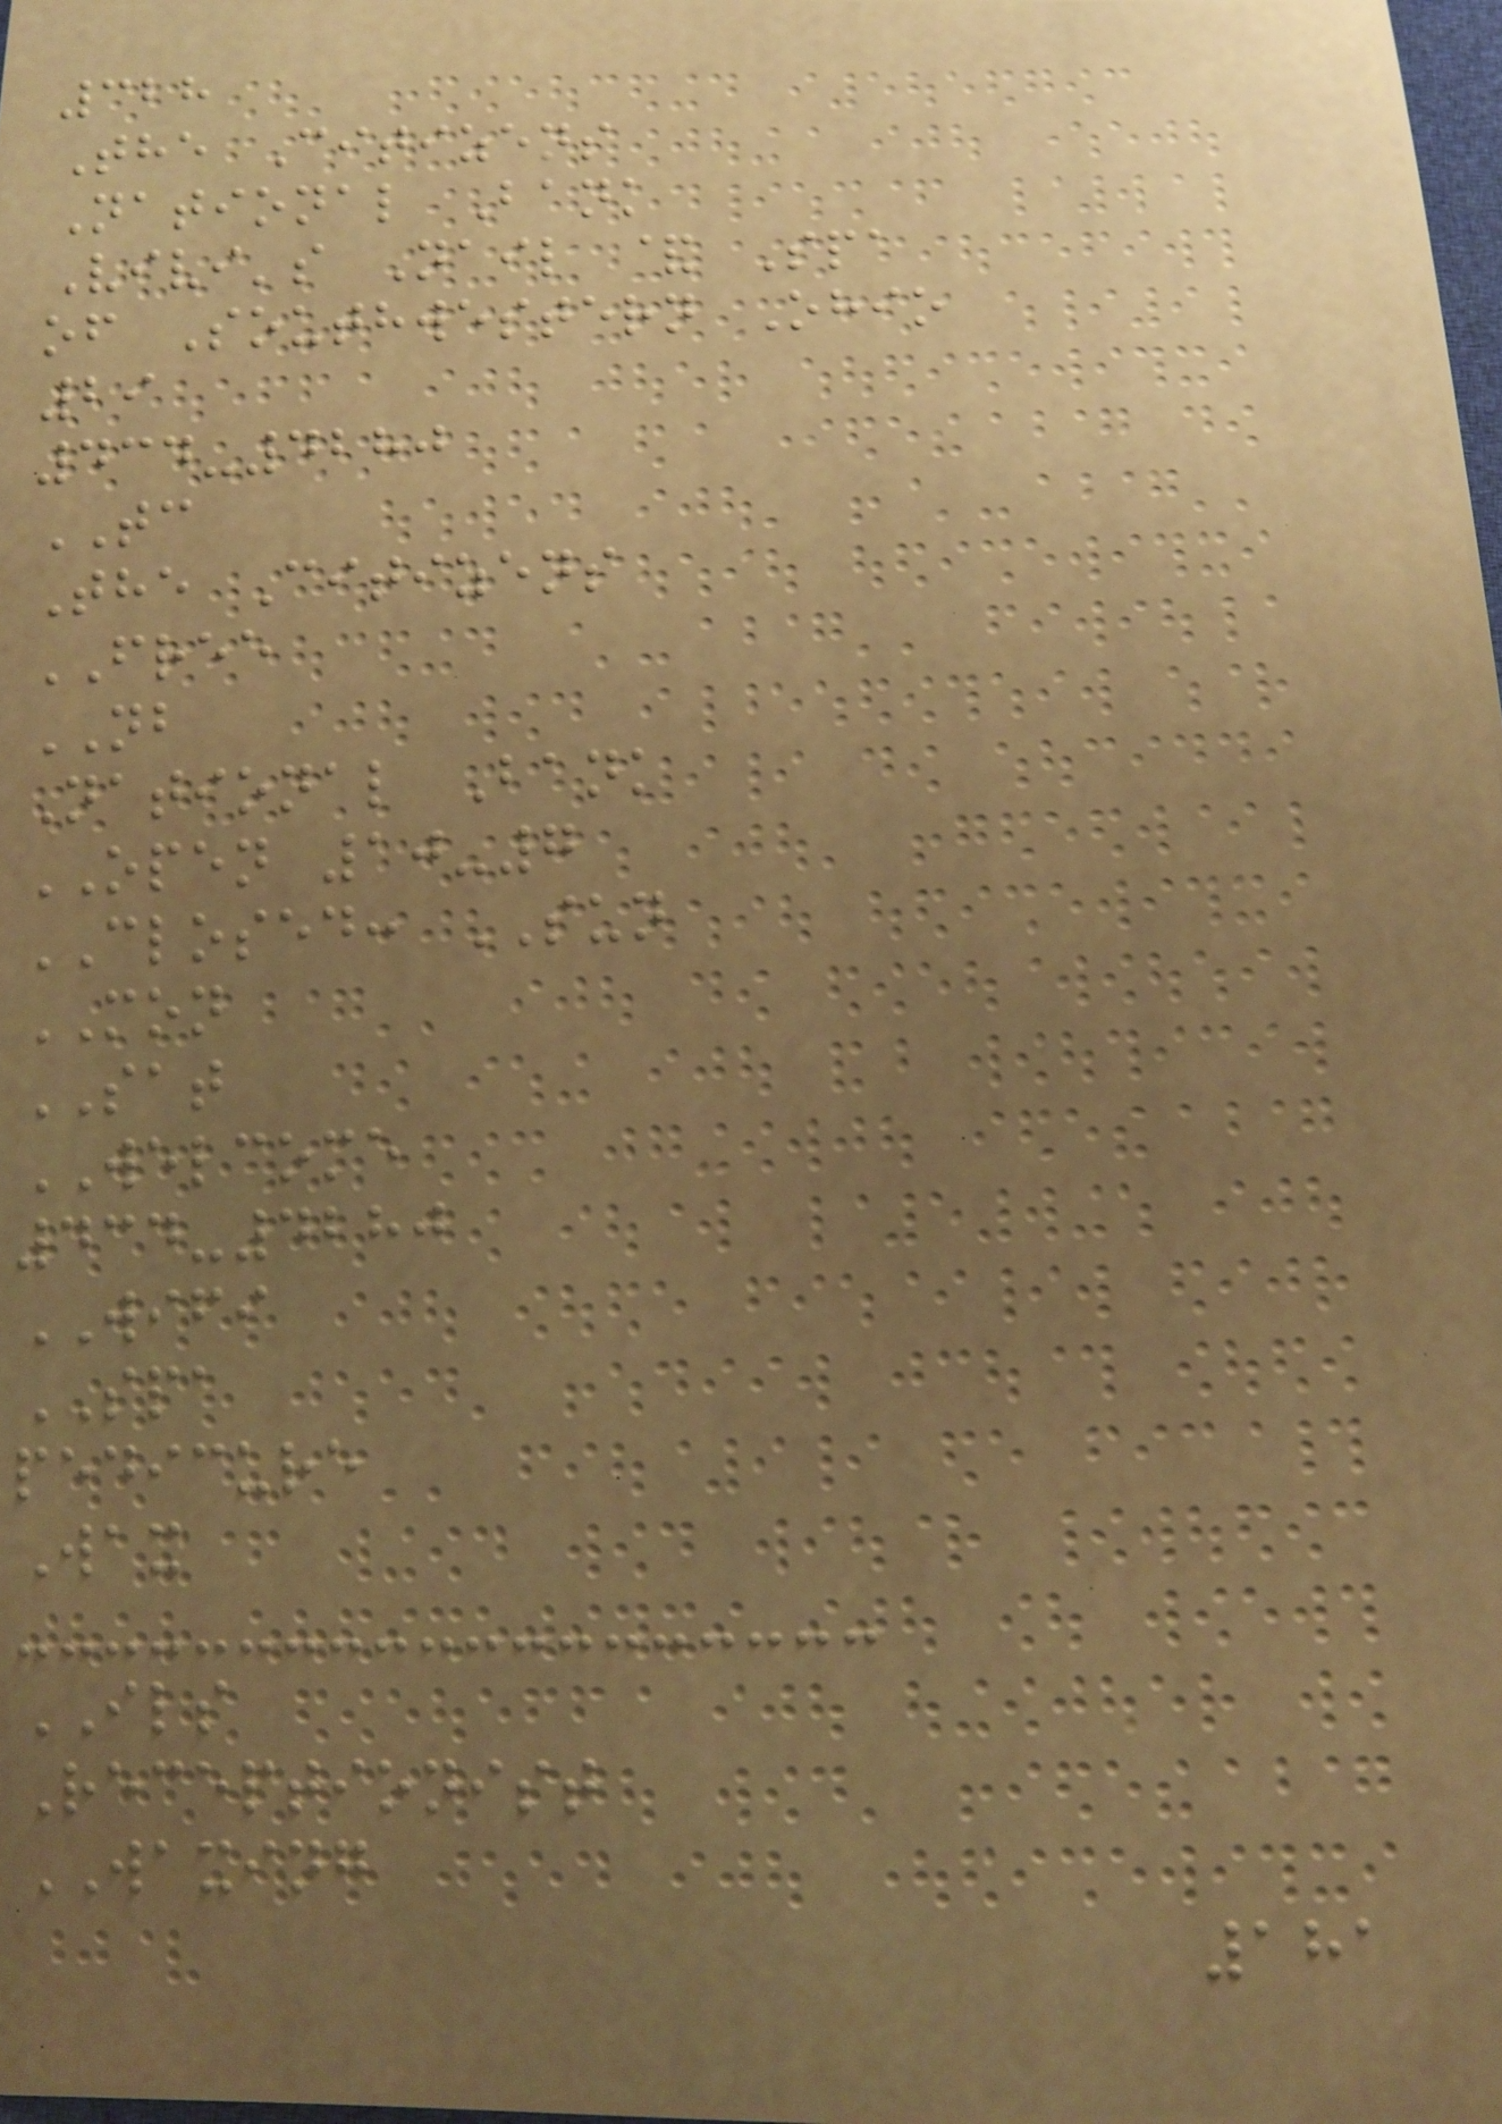328
The Citizens
National Bank
Vivi's Nail & Spa
of Southwestern Ohio
29
434-4280
TC
The Citizens
FREE
NB
National Bank
OPEN 10-7
CLOSED: SUN
MON
SAT
WELCOME
434-4280
WIFI
SPA
pedicure
Wax
ILS
Receptionist
WAXING
181
